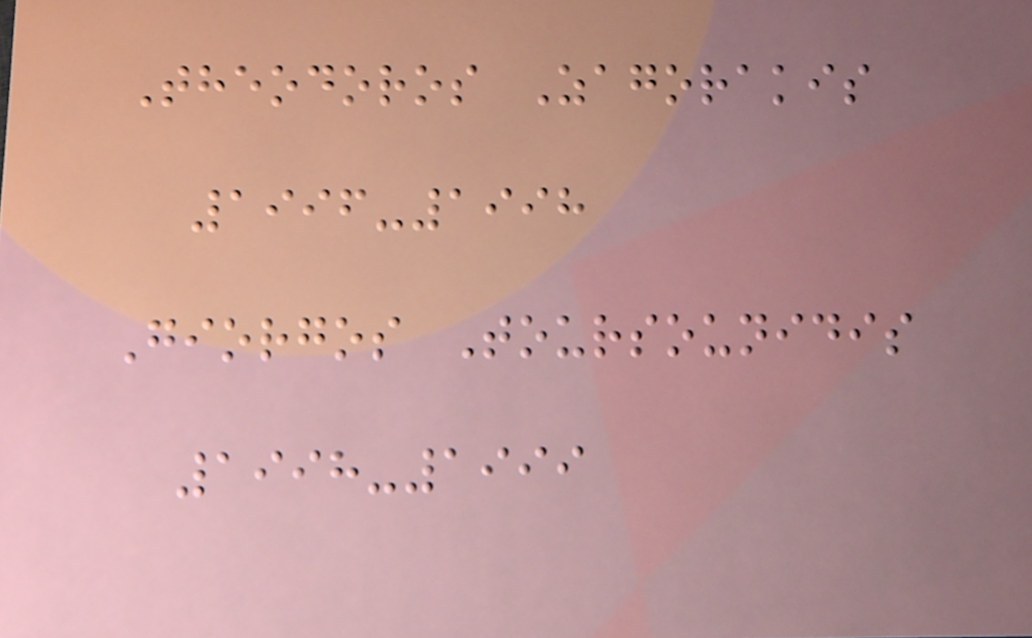Theodoros Zagorakis
1996-1998
Giorgos Toursounidis
1998-1999
